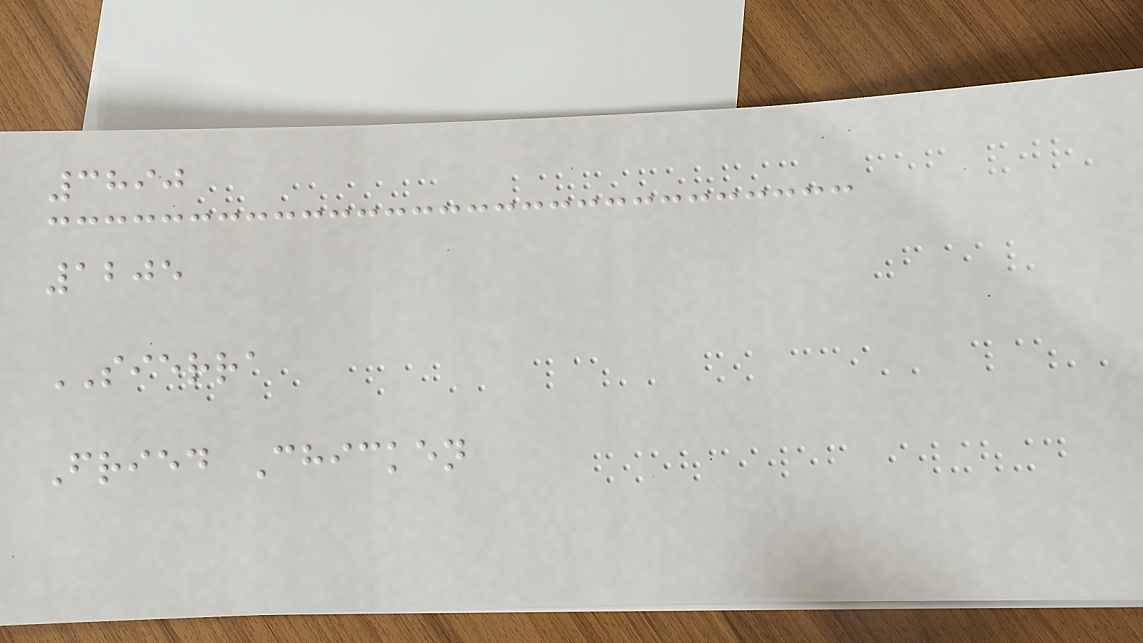3890
1205
SIERRA
Fried Chicken
